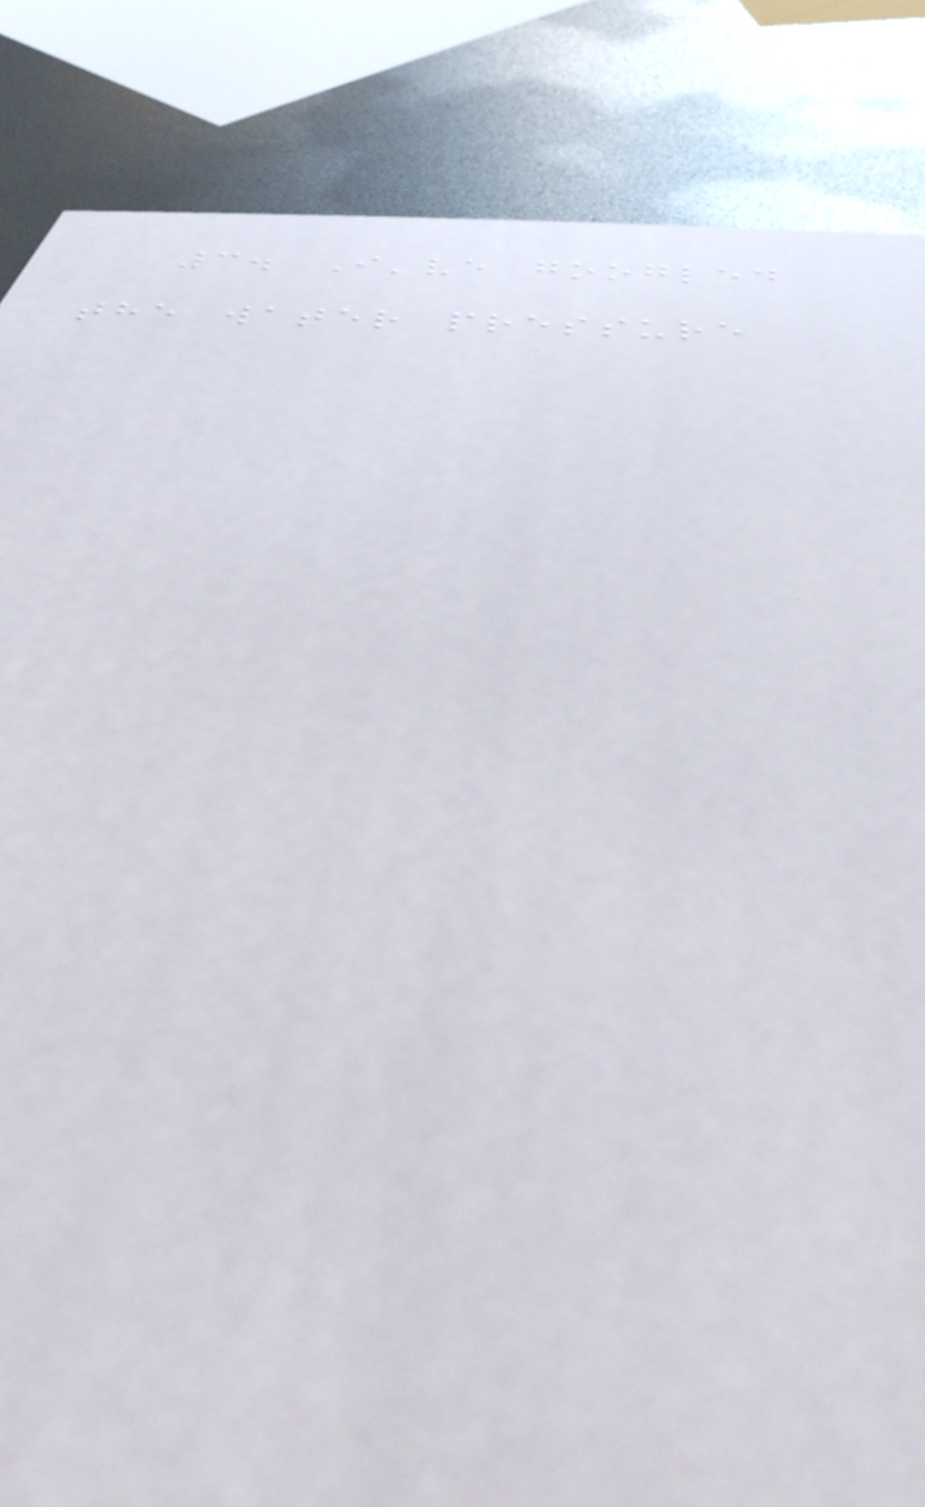3. I've googled
the water pressure
